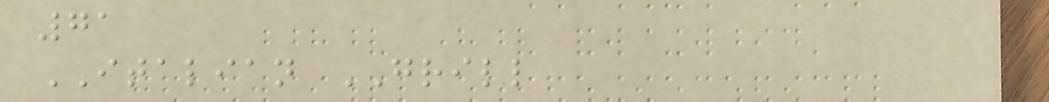71
ITALIAN GRILL
